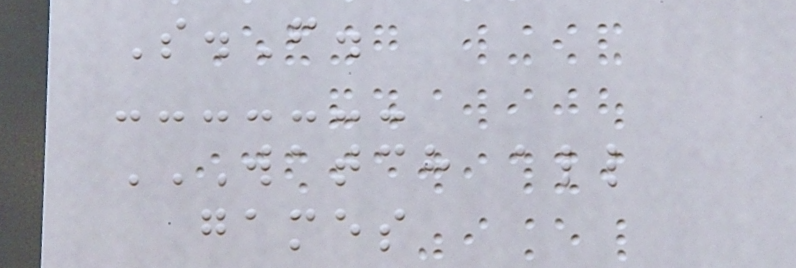S.F.
WATCH ALL
GAMES
